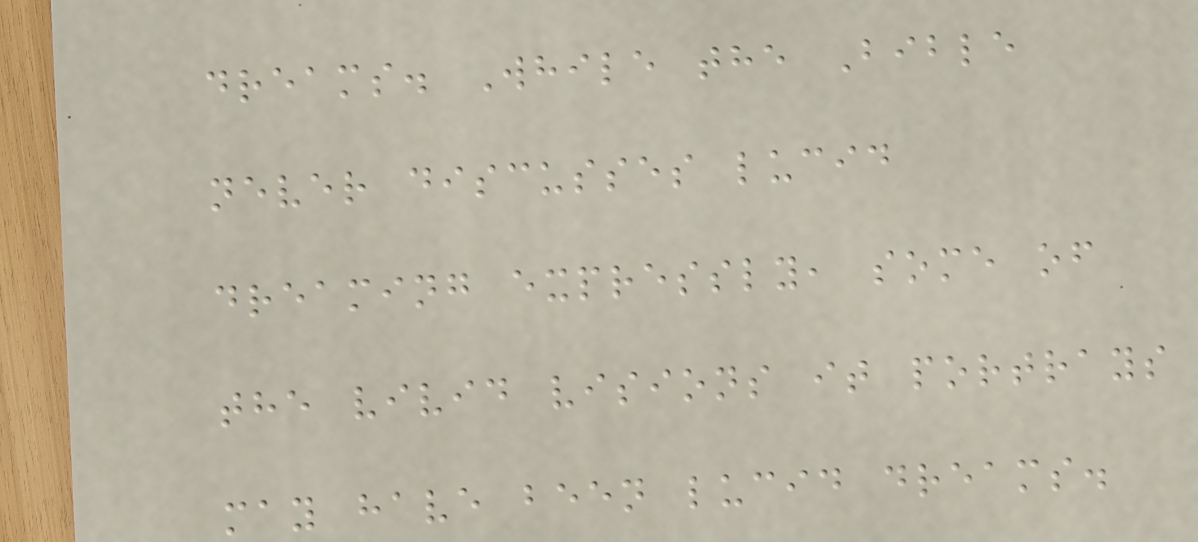dreams. While the Bible
never discusses lucid
dreaming expressly, some of
the vivid visions it portrays
may have been lucid dreams.
